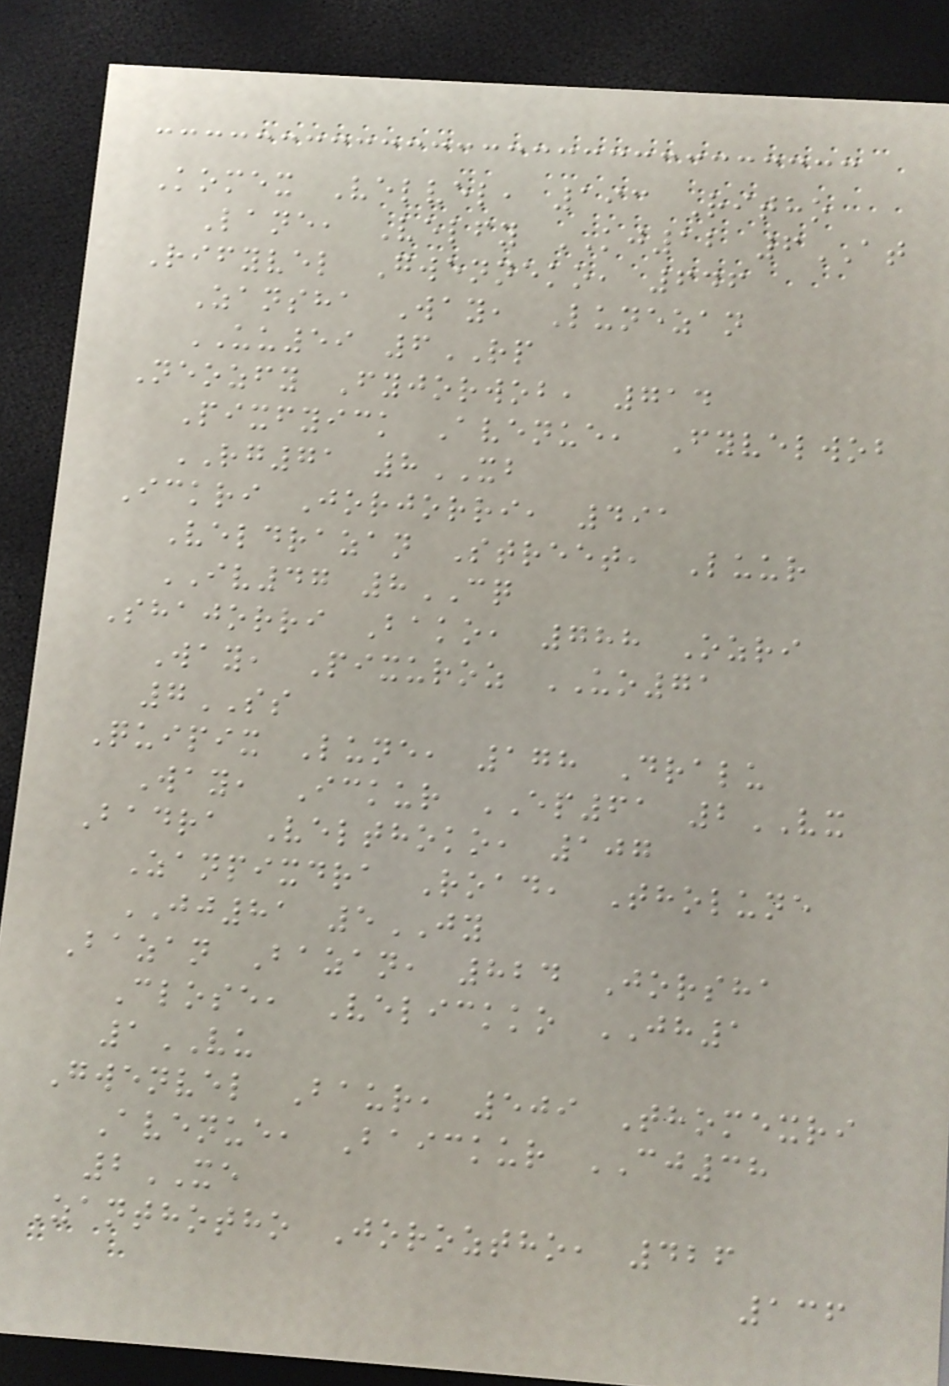Komex Velvel, 193 Ritho
Lane, Velfy KJ12 6AT
Rifyvel Gwenneko, 646
Zansha Way, Lunezan
UU59 6RP
Neozfy Fyjorwob, 714
Pixfyick Avenue, Fyvelwob
RG71 8XB
Ickri Jorjorri, 491
Veldrazan Street, Luur
IV47 8CQ
Shajorri Bako, 788 Ozri
Way, Pixuroz UO71
7SS
Quipix Lune, 178 Dralu
Way, Ickur EP61 2VX
Badra Velthoko, 107
Zanpixdra Road, Tholune
JJ81 5JY
Bazan Bazan, 824 Jorsha
Close, Velickko JH1
1VU
Gwenvel Baur, 509 Thomexri
Avenue, Baickur CJ38
2XE
Zanthotho Joroztho, 426
136
